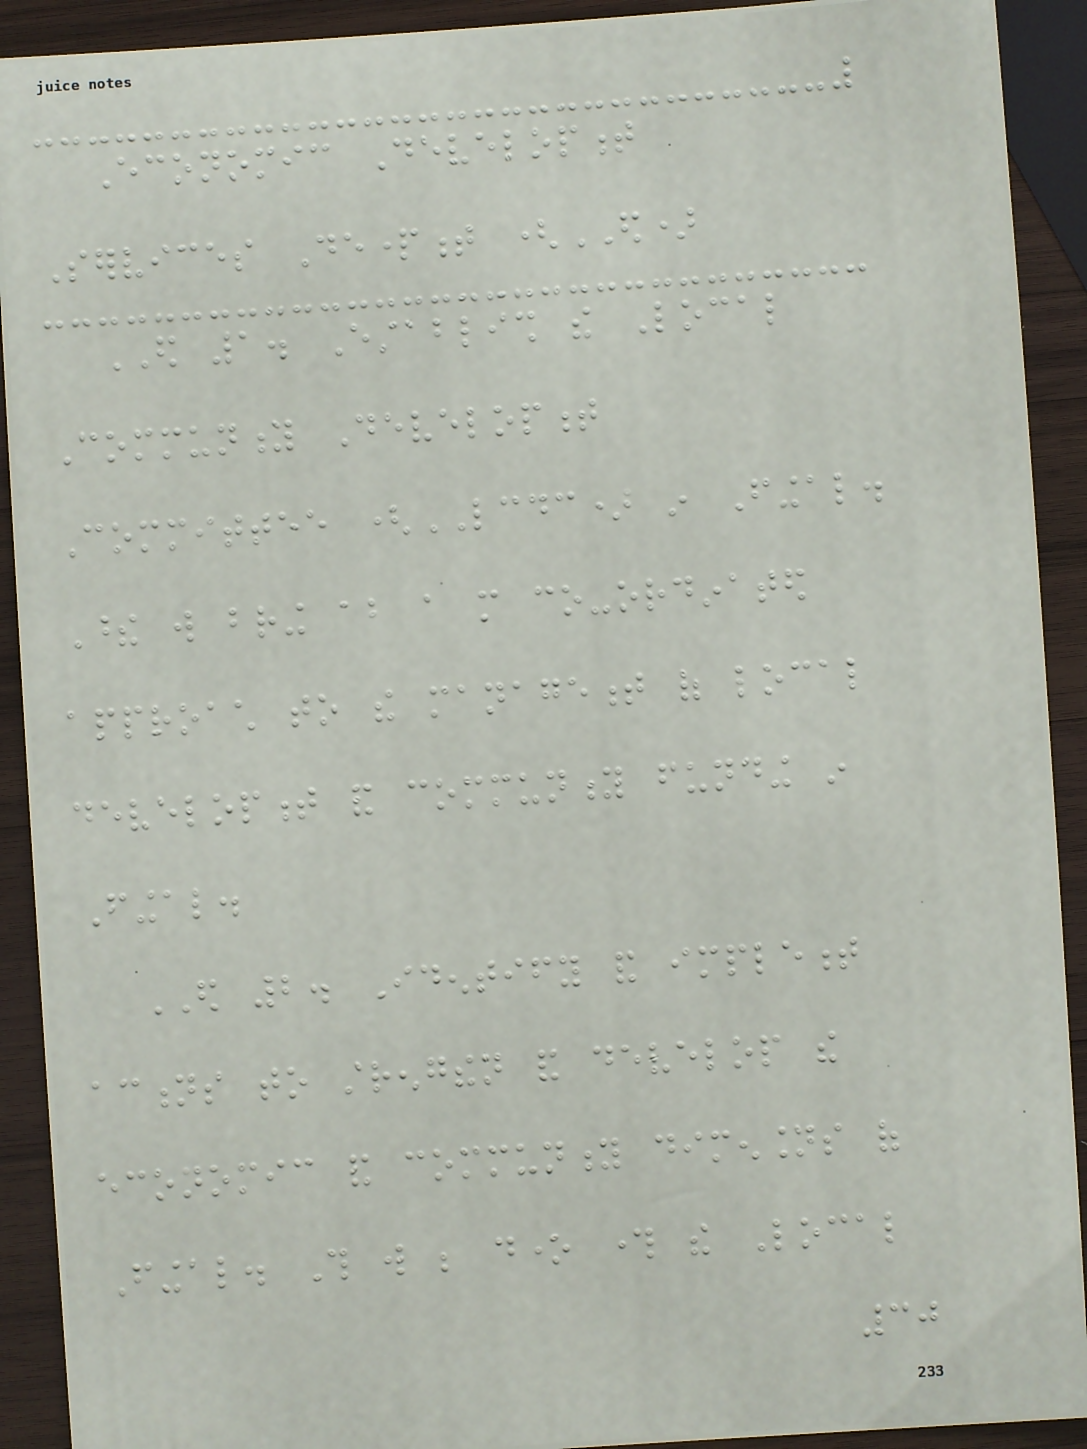Economic Development
Services Department (ED)
ED 1. Establish the Local
Community Development
Committee (LCDC) in Fingal.
These will bring about a more co-ordinated
approach to the management of local
development and community funding in
Fingal.
ED 2. Identify and implement
actions to strengthen and develop the
economic and community dimensions of
Fingal. This will be done through the Local
30
